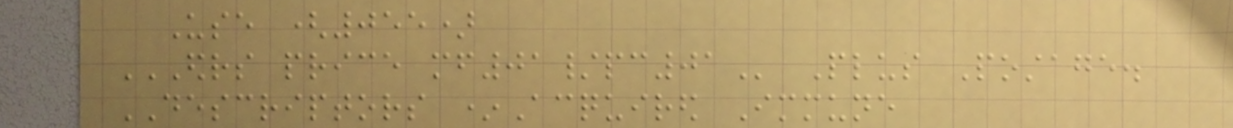Use (055)
EDRS PRICE MF01/PC01 Plus Postage.
DESCRIPTORS *Acquired Immune
